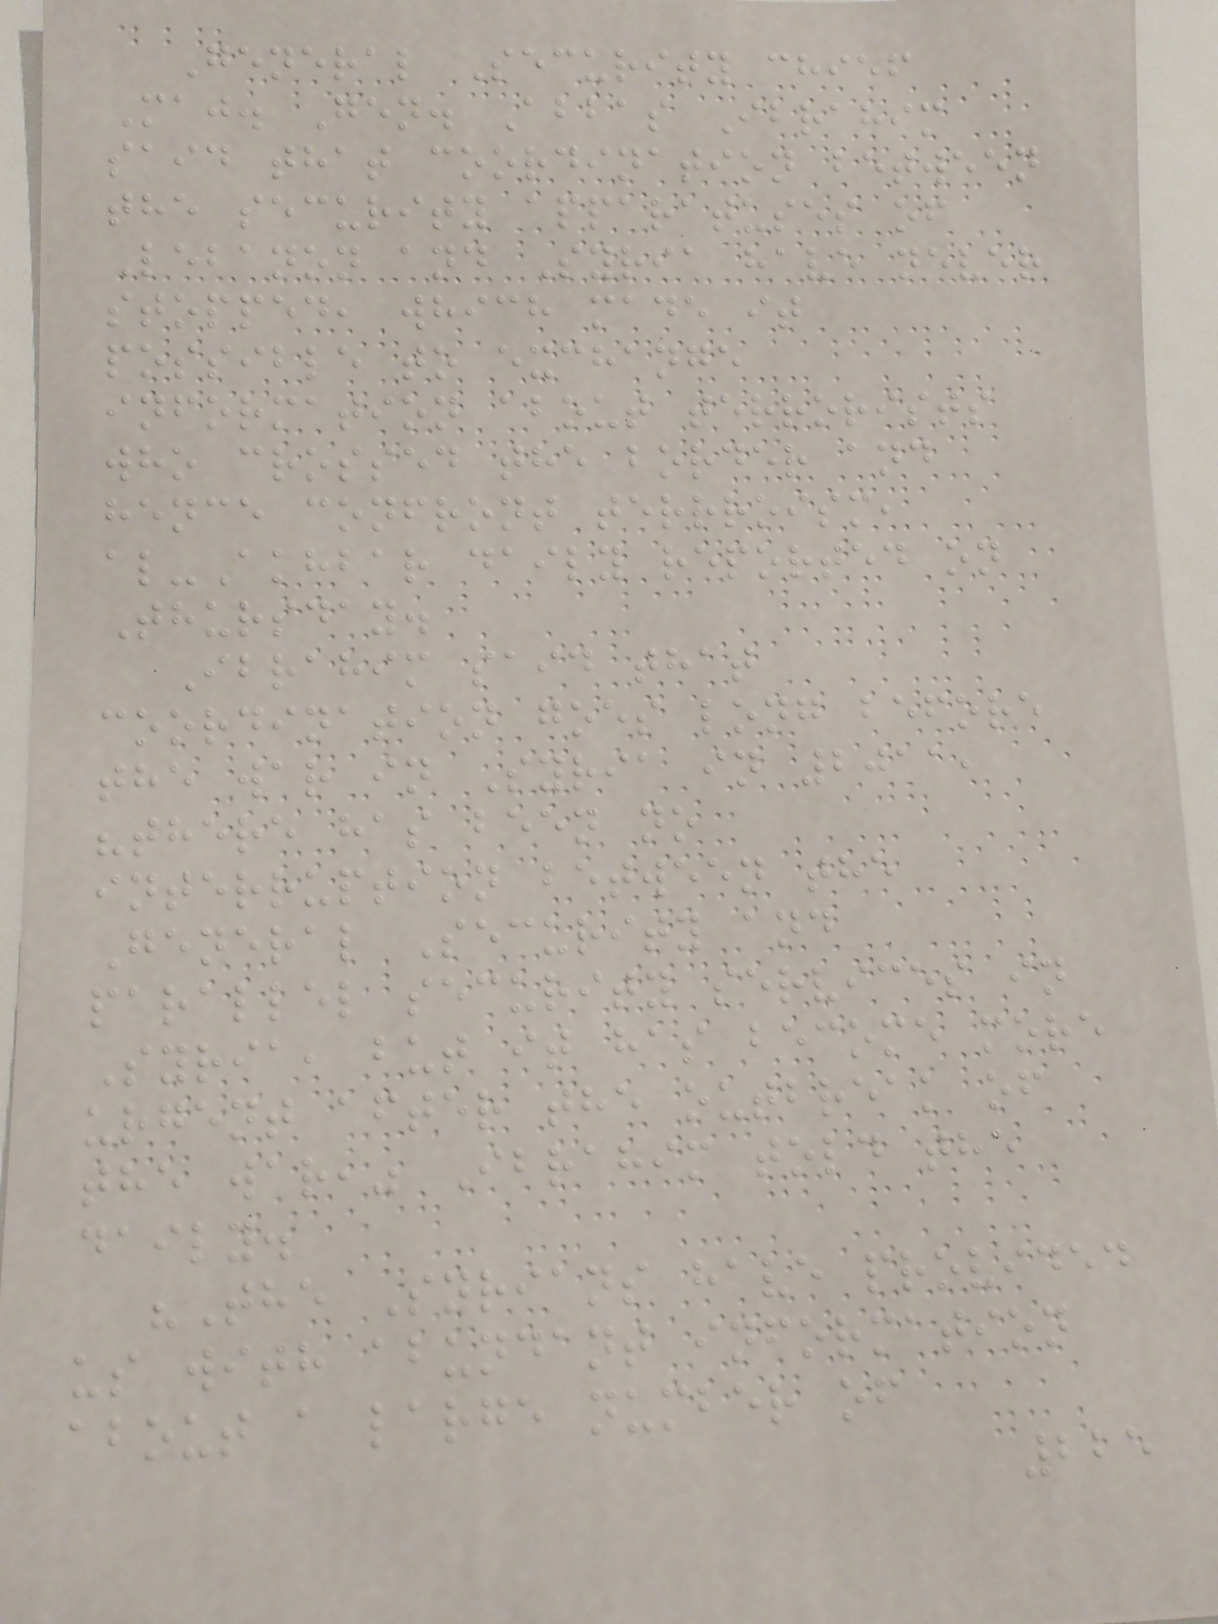General Security chief
Maj. Gen. Abbas Ibrahim
said that coordination between
the security apparatuses of
Lebanon and Syria have never
stopped, which made it
possible to exchange
information about terrorists
who crossed the border and
hence confront terrroism,
al-Akhbar daily reported on
Thursday.
Ibrahim said that
coordination goes long before
the war in Syria in 2011,
"there has been no
interruption between the
General Security and
parallel security services in
Syria, but it has become more
urgent after the outbreak of
the war," Ibrahim told the
daily.
"The Syrians have provided
us with abundant information
about a large number of
225
